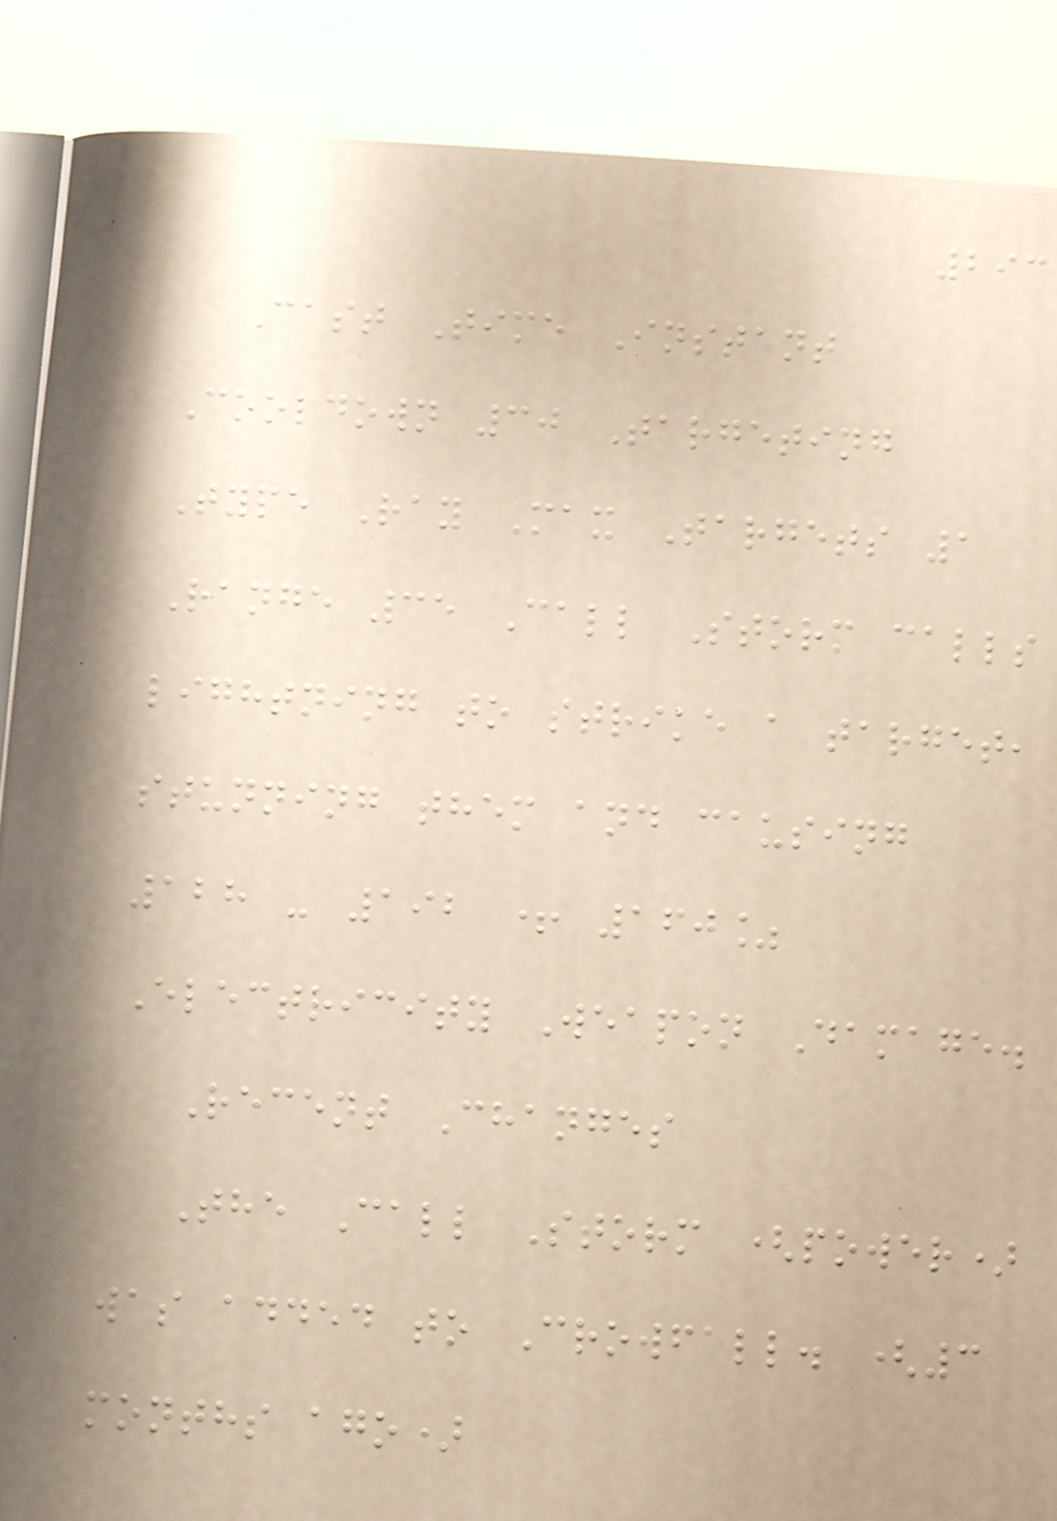293
Cast Time Instant
Cooldown 30 Targeting
Type Ray Max Targets 1
Range 35 Call Storm calls
lightning to strike a target,
stunning them and causing
128 - 192 + 160%
Electricity Weapon Damage.
Recent Changes
The Call Storm (power)
was added to Crowfall. (3
months ago)
